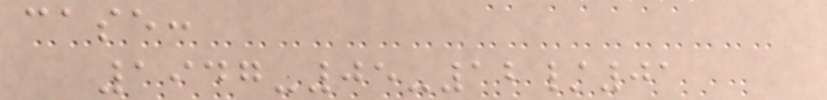case:
1947-05-12/01
